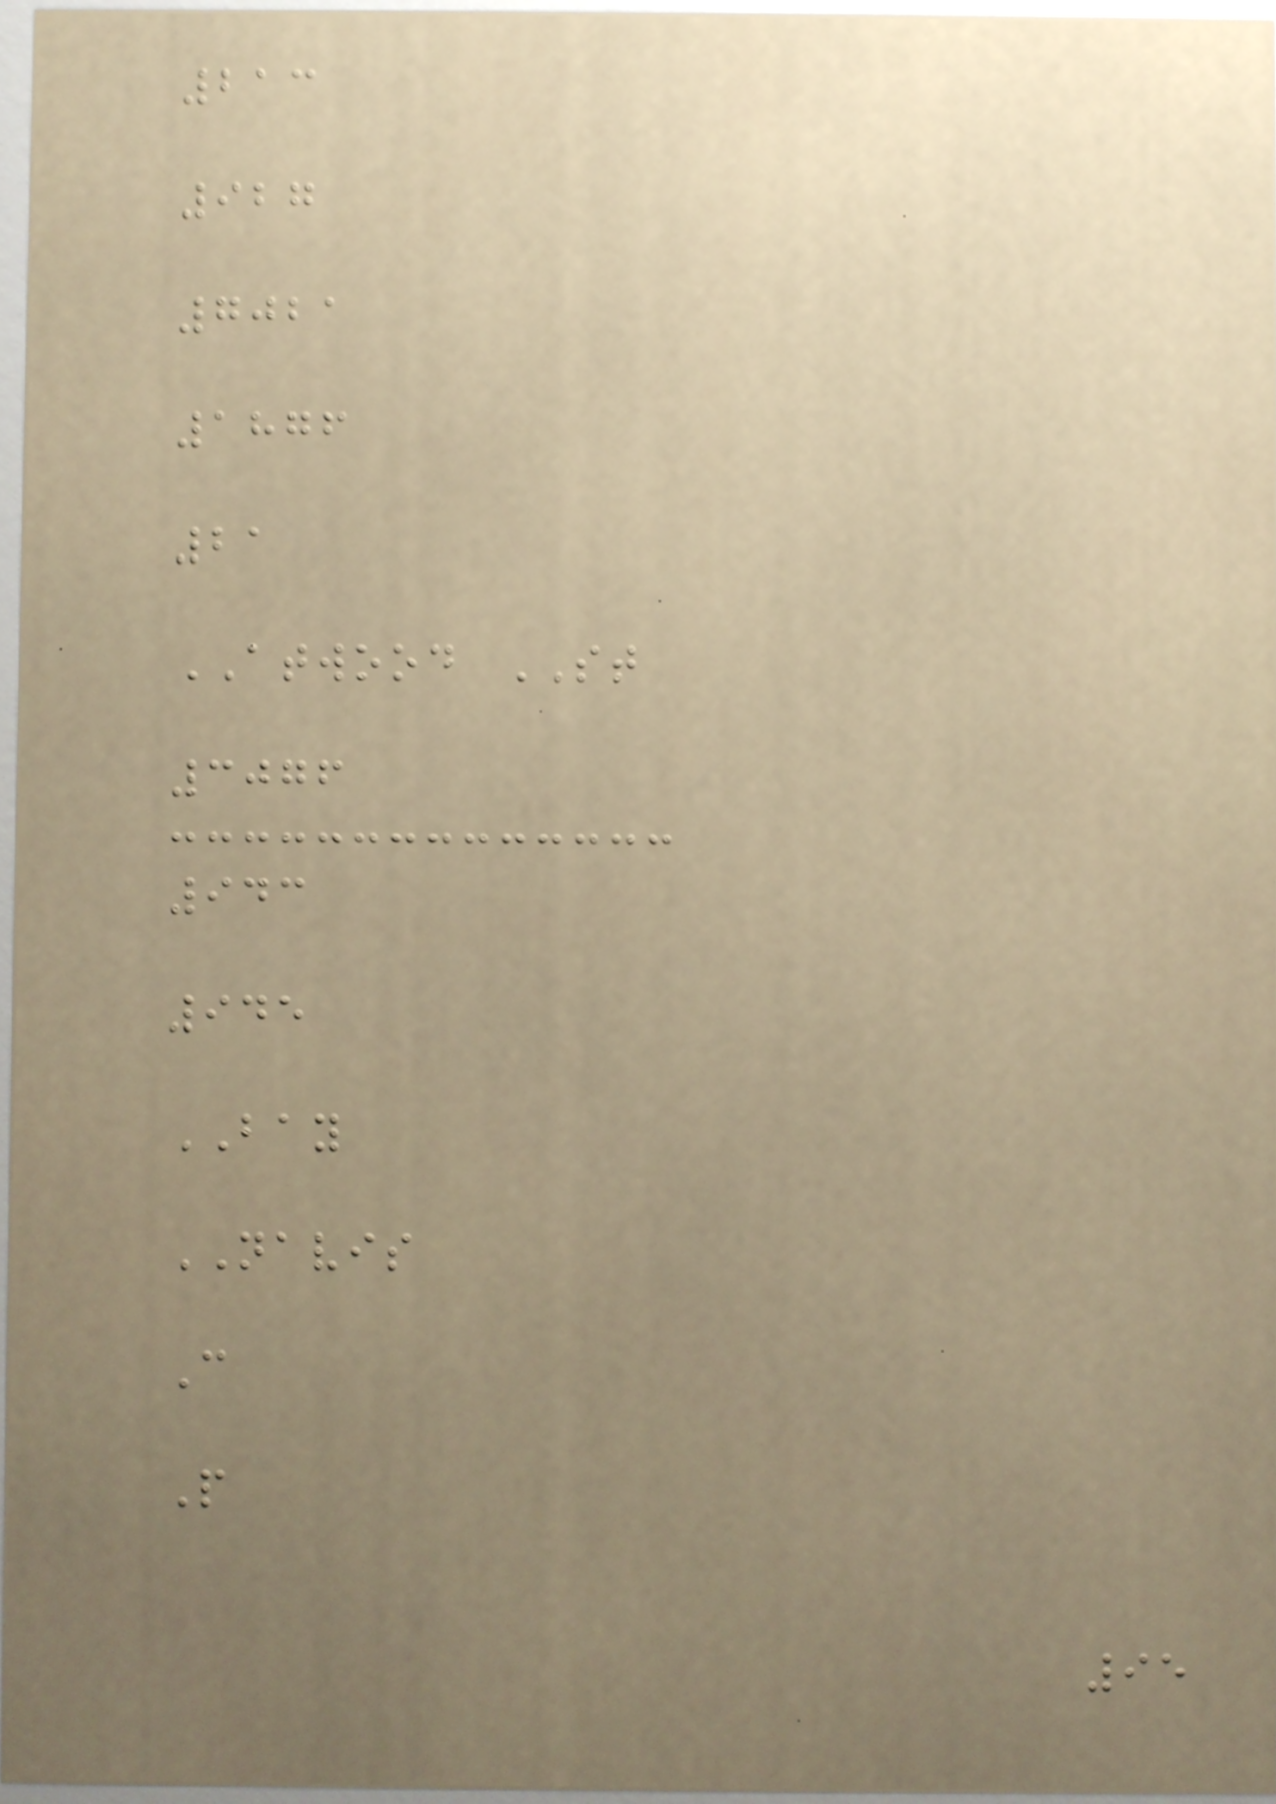213
927
7021
1876
21
ATWOOD ST
3076
943
945
BAY
NAVIS
C
P
95
